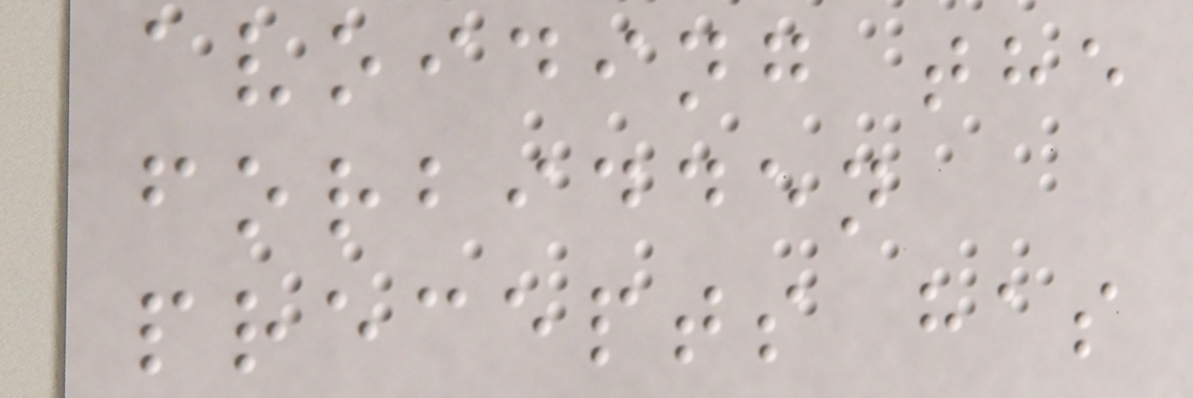avoiding the
forbidden
precepts has
